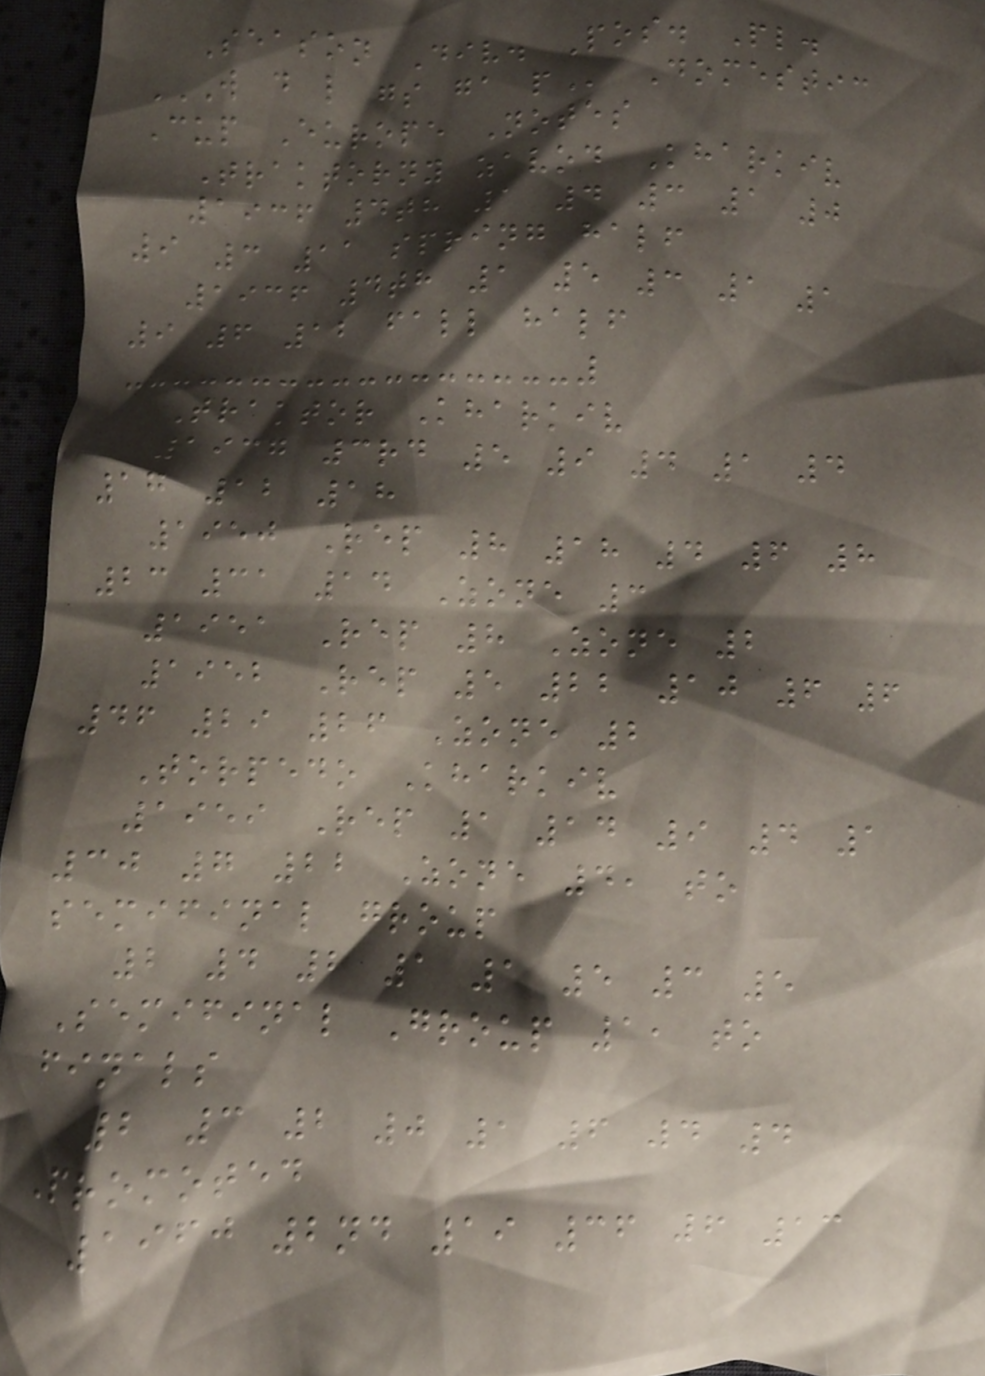Season Div. Pos. Pl.
W D L GS GA P Domestic
Cup Europe Notes
Traktorny zavod Kharkiv
1936 4th 1 4 3 1 0
9 3 11 spring half
1936 4th 1 5 3 1 1
9 6 12 fall half
Traktor Kharkiv
1937 3rd 5 9 4 1 4
17 12 18
1950 Rep 8 18 4 6 8
23 31 14 Zone 3
1951 Rep 8 Zone 2
1952 Rep 5 22 10 6 6
46 29 26 Zone 2
Torpedo Kharkiv
1959 Rep 1 14 9 4 1
30 7 22 Zone 4, to
semifinal group
2 4 2 1 1 5 3 5
Semifinal Group 1, to
finals
2 3 2 0 1 6 4 4
Promoted
1960 2nd 19 36 6 13
